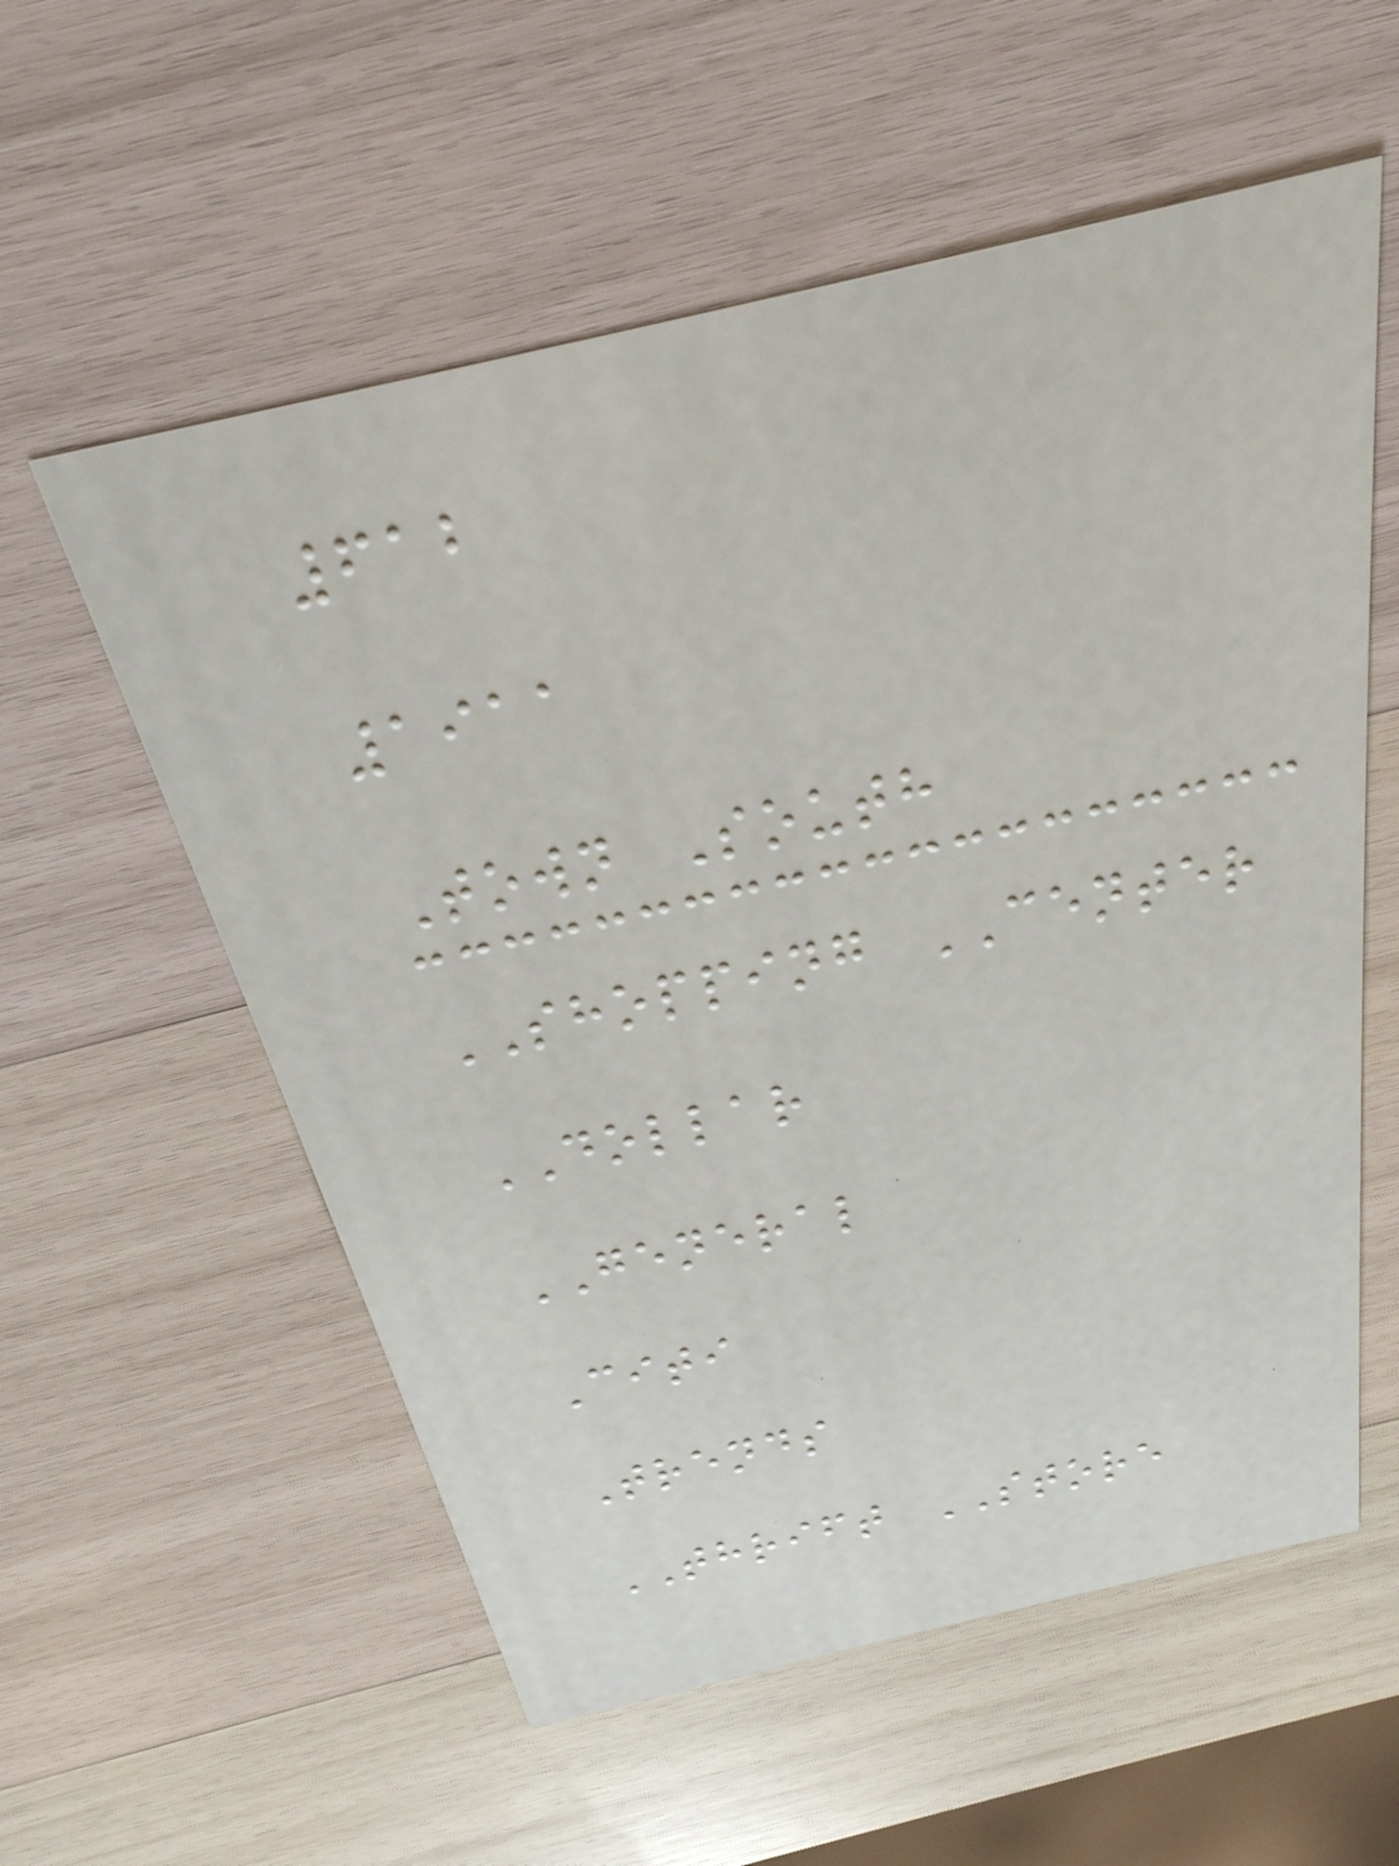612
1911
Town South
SHOPPING CENTER
DOLLAR
GENERAL
Citi
Trends
THRIFT STORE
